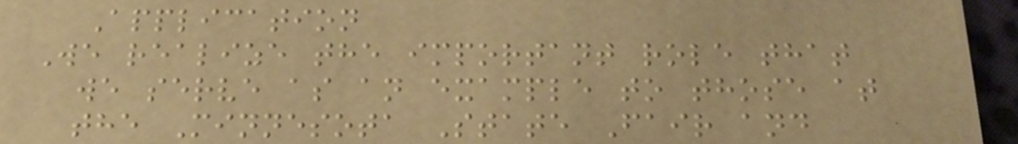Application
We realize the important role that
we serve as an example to those at
the Minnesota State Fair and
